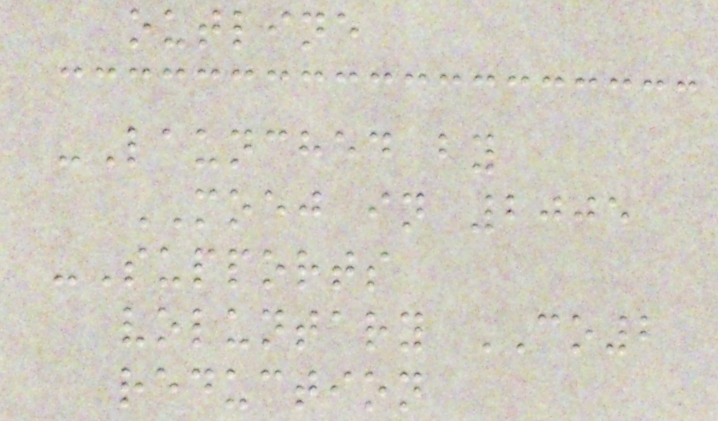outline
-Launched by
MOEJ in 2005
-Supports
voluntary CO2
reduction
